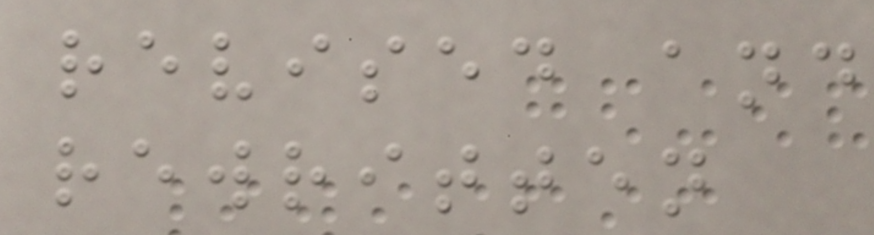revised and
rewritten
